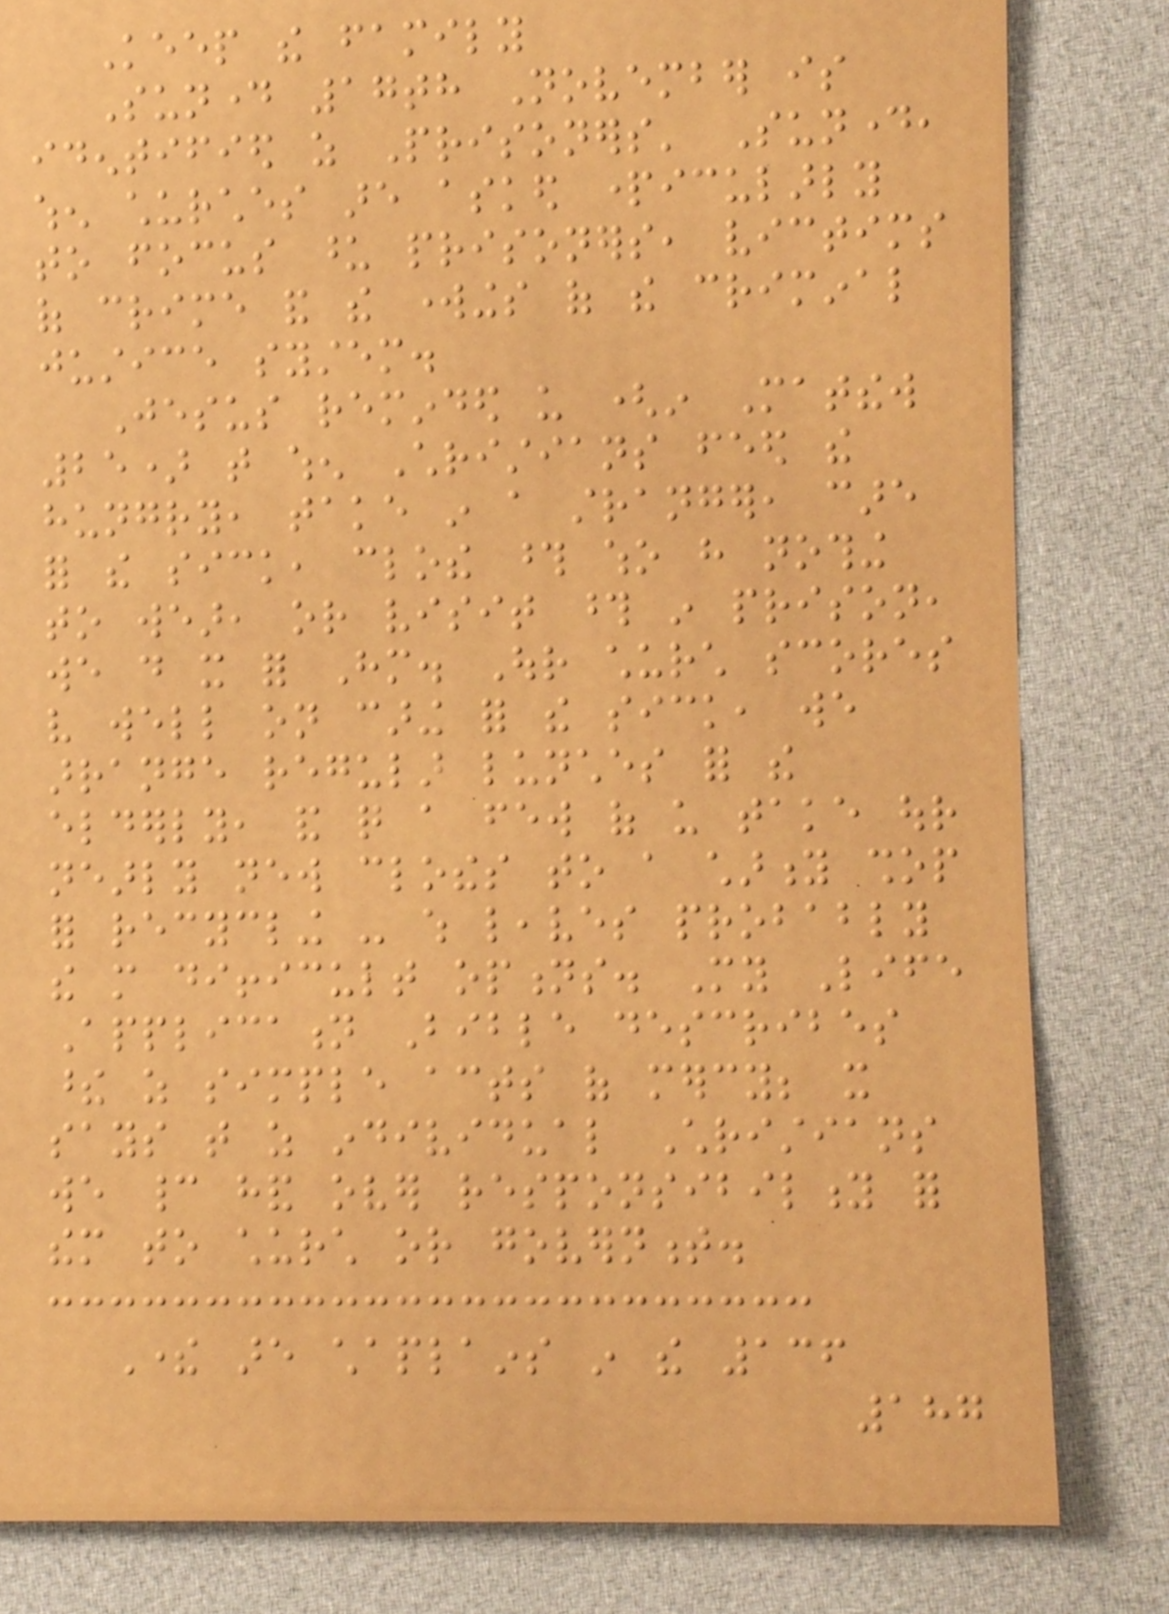Keep the family
Sunday 17th November is
identified as Prisoners' Sunday,
when churches are asked particularly
to focus upon prisoners, victims
of crime and the workings of the criminal
justice system.
Jesus reminded us (in Matthew
25) that when Christians feed the
hungry, take in a stranger, care
for the sick, clothe those who have nothing
to wear, or visit those in prison,
we do it for Him. Our church scores
very well on caring for the sick, we
arrange regular lunches for the
elderly, and quite a few of us take our
nearly new clothes to a charity shop
for recycling - which leaves probably
the more difficult options. My Life
Application Bible describes
these as simple acts of mercy; it
says that as individual Christians
we cannot hand over responsibility for
them to church or government.
There are chaplains in the 136
187
